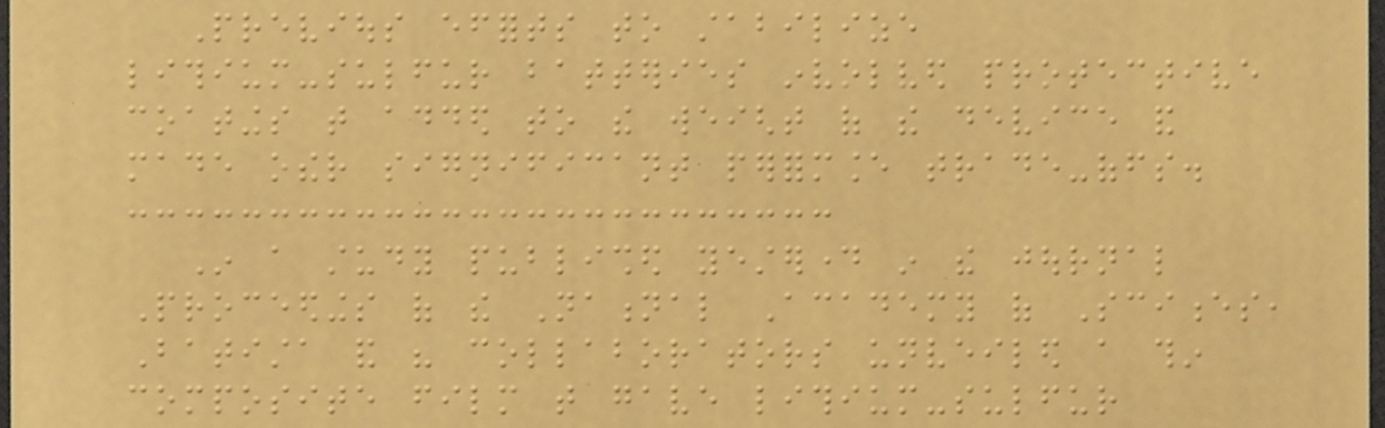Previous efforts to stabilize
lithium-sulfur batteries involved protective
coatings that added to the weight of the device and
made other significant performance trade-offs.
In a study published yesterday in the journal
Proceedings of the National Academy of Sciences,
Batista and his collaborators unveiled a thin
composite film that gave lithium-sulfur
